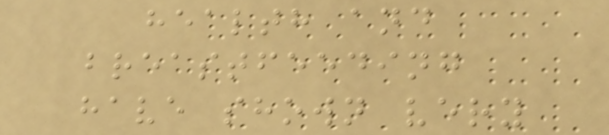health and
breastfeeding
have shown very
